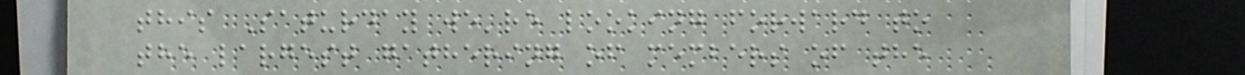this Saturday we're looking forward to
the largest gathering of members of the
